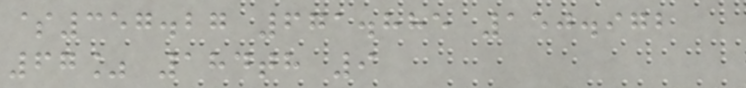$357.27 671.885 150.972
67% 184th 9
